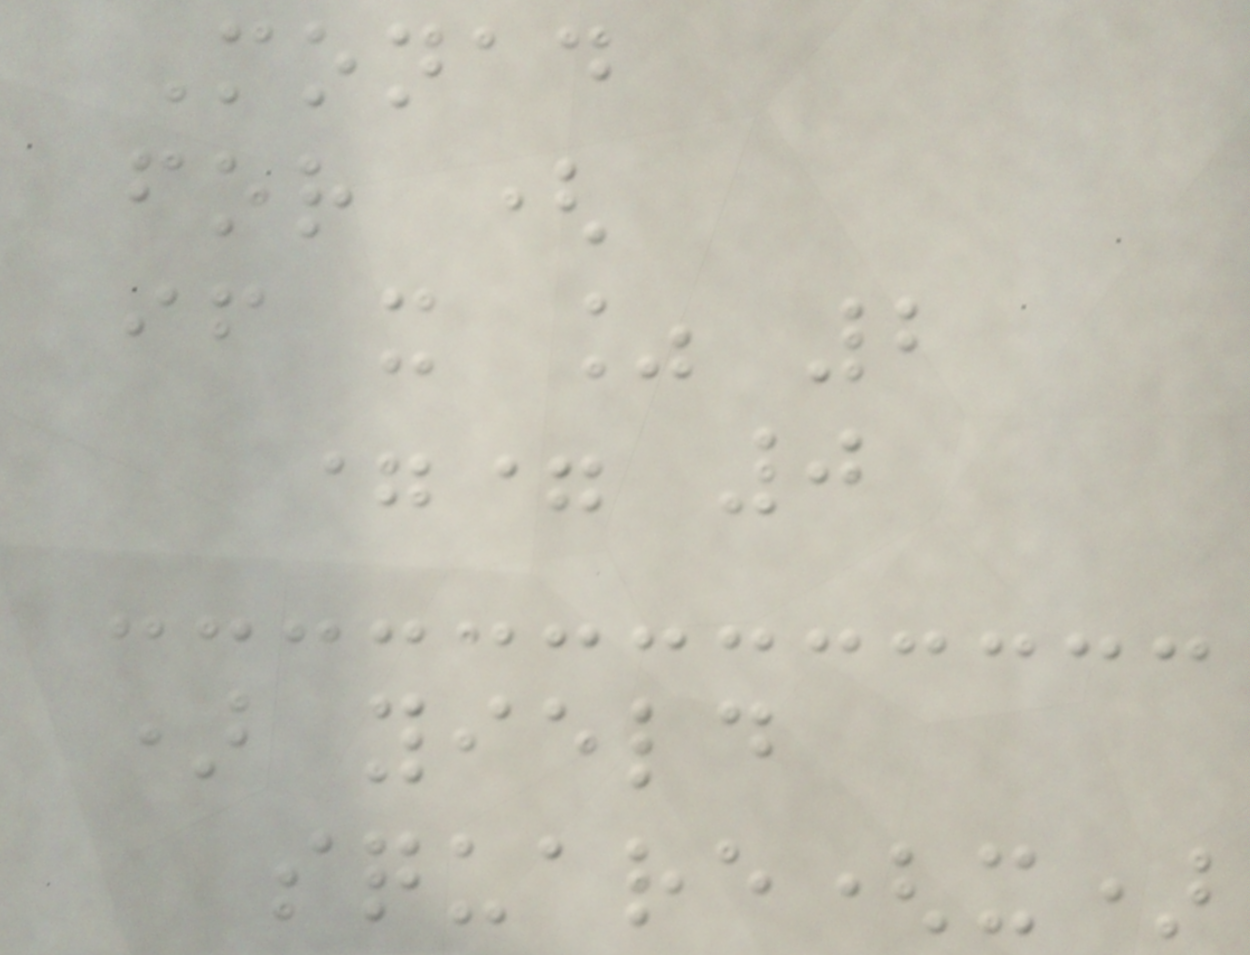Monad
for (
if x % 2
== 0
) yield
square(x)
